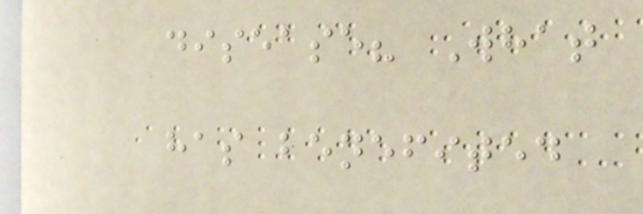disease? What
has benefited
